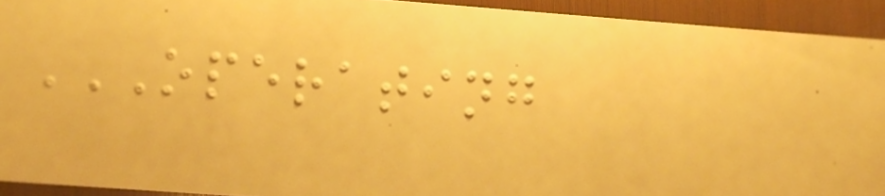OPERATING
